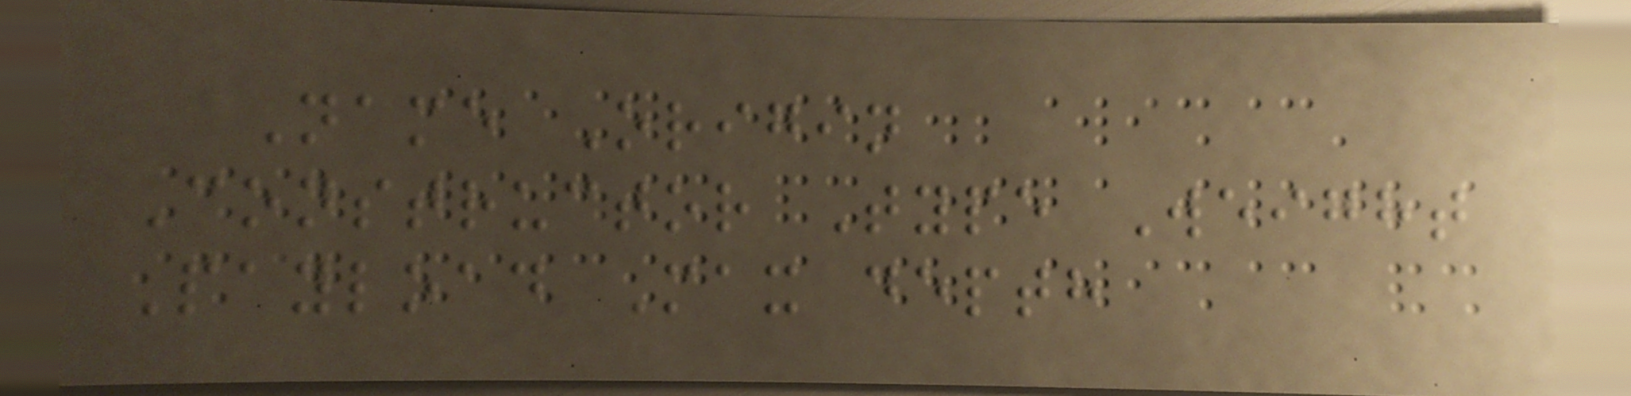Name Origin
Constructor Type Weight
Payload Max depth
